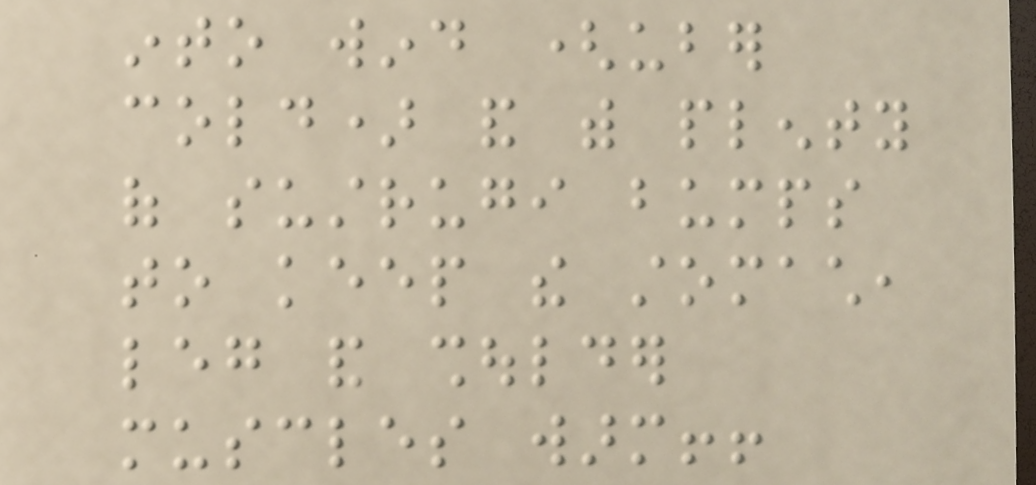into wind (uber
cold) and with plenty
of sustrugi bumps
to keep the stomach,
leg and shoulder
muscles warm!!
